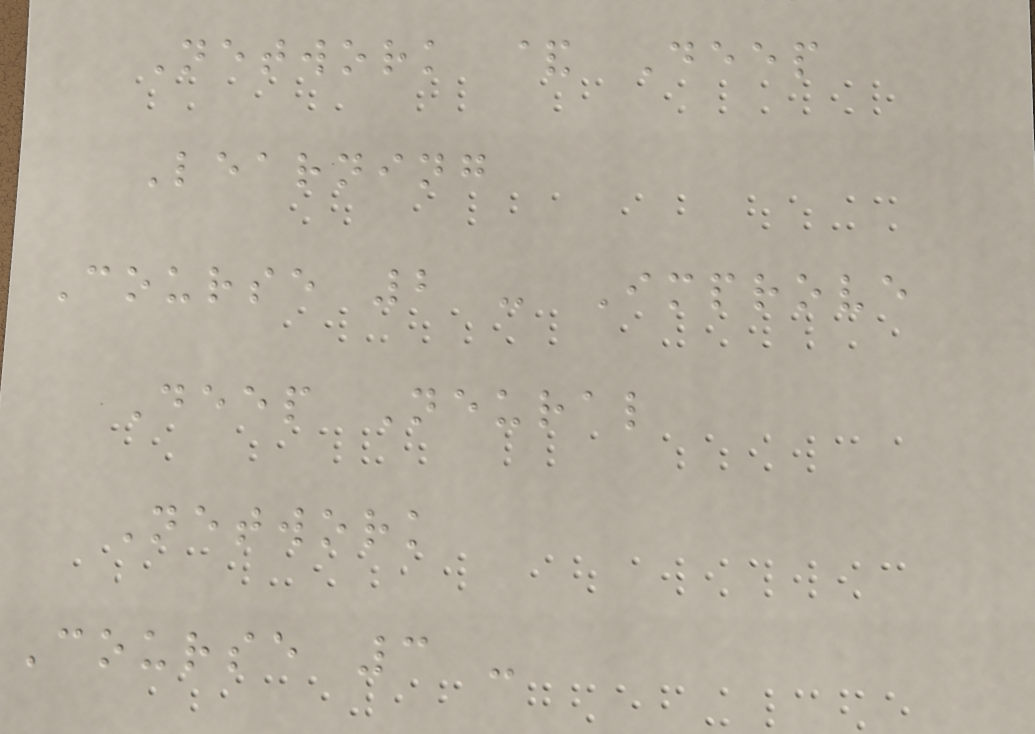Network & Deep
Learning
Course 2 - Improve
Deep Neural
Network
Course 3 -
